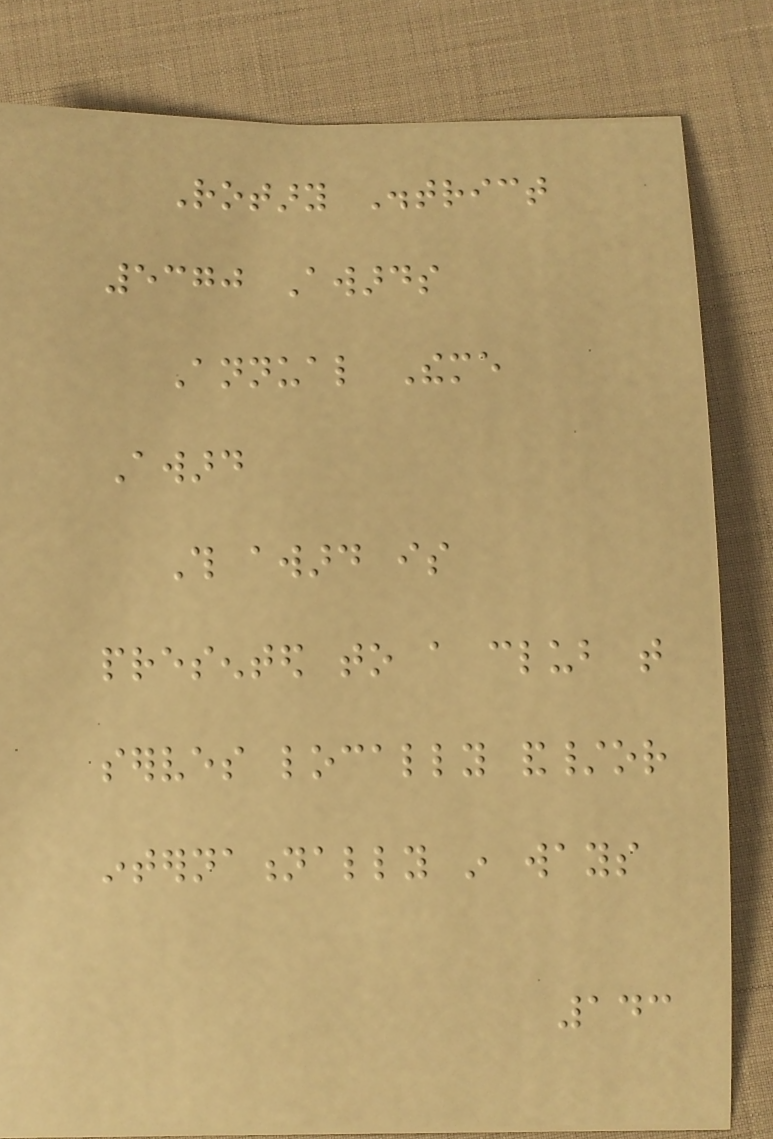Rotary District
5370 Awards
Annual Theme
Award
This award is
presented to a club that
serves locally and/or
internationally in ways
143
